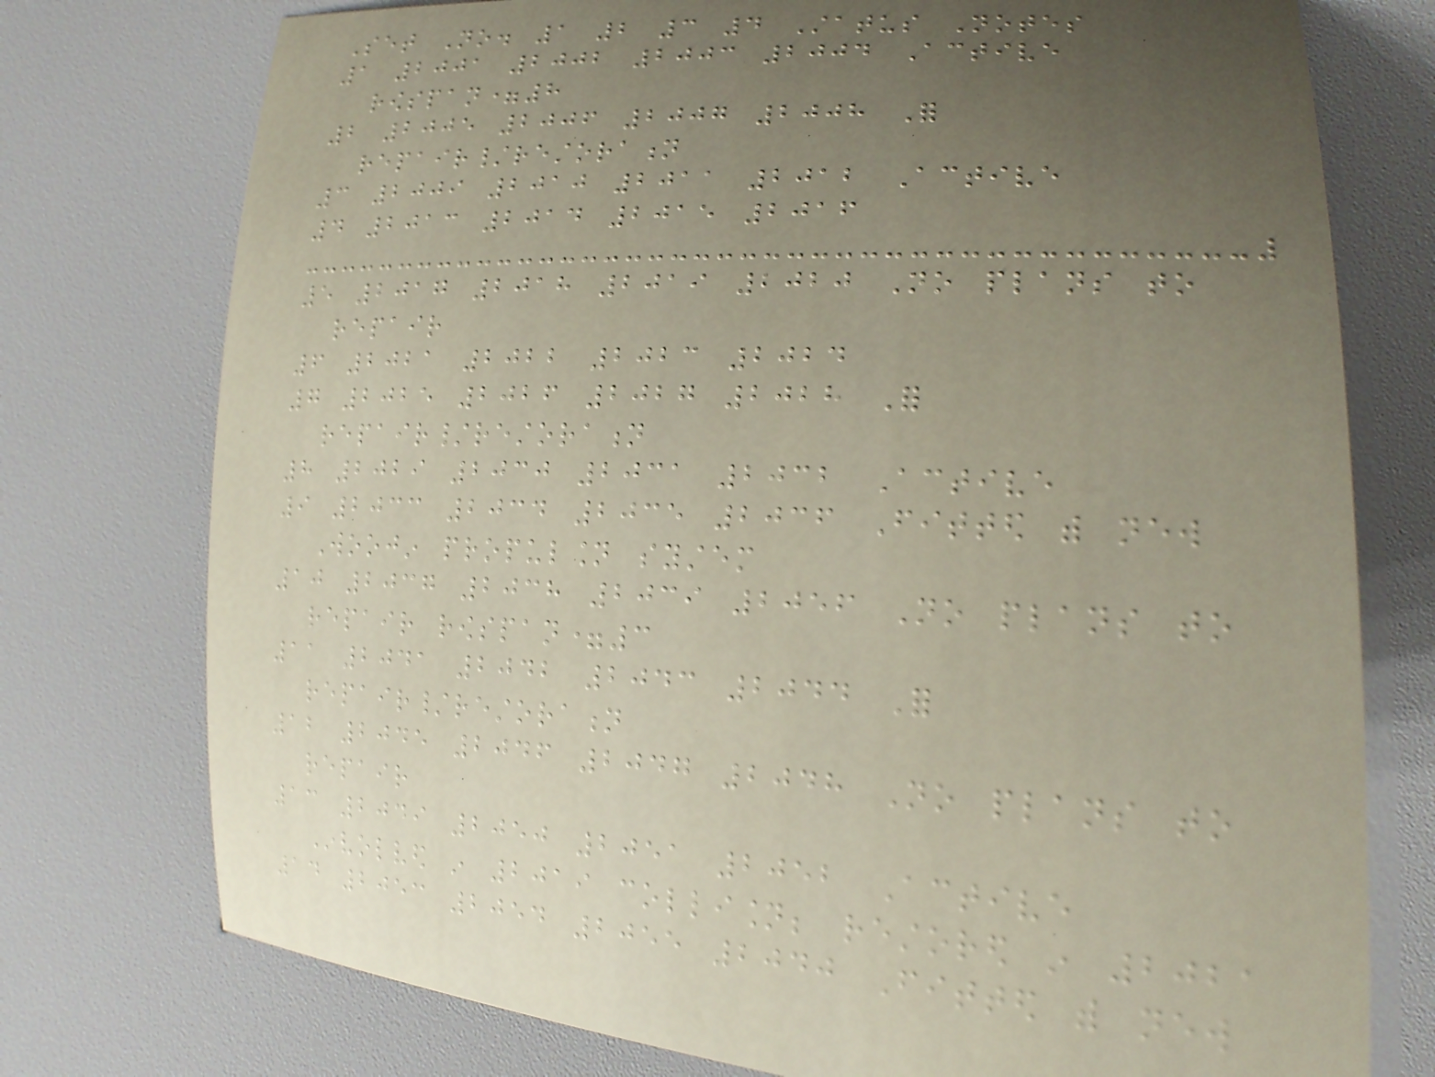Set No. 1 2 3 4 Status Notes
1 2001 2002 2003 2004 Active
rowspan=8
2 2005 2006 2007 2008 For
repair/restoration
3 2009 2010 2011 2012 Active
4 2013 2014 2015 2016
5 2017 2018 2019 2020 No plans to
repair
6 2021 2022 2023 2024
7 2025 2026 2027 2028 For
repair/restoration
8 2029 2030 2031 2032 Active
9 2033 2034 2035 2036 Fitted with new
Woojin propulsion system
10 2037 2038 2039 2056 No plans to
repair rowspan=3
11 2041 2042 2043 2044 For
repair/restoration
12 2045 2046 2047 2048 No plans to
repair
13 2049 2050 2051 2052 Active
Involved in 2019 collision; restored in 2021
14 2053 2054 2055 2040 Fitted with new
